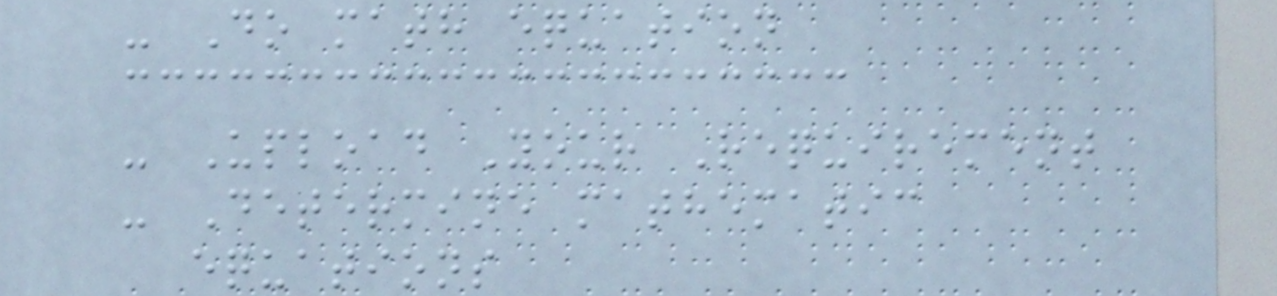- Do math equation
- Upload Your Requirement
- Determine mathematic
equations
